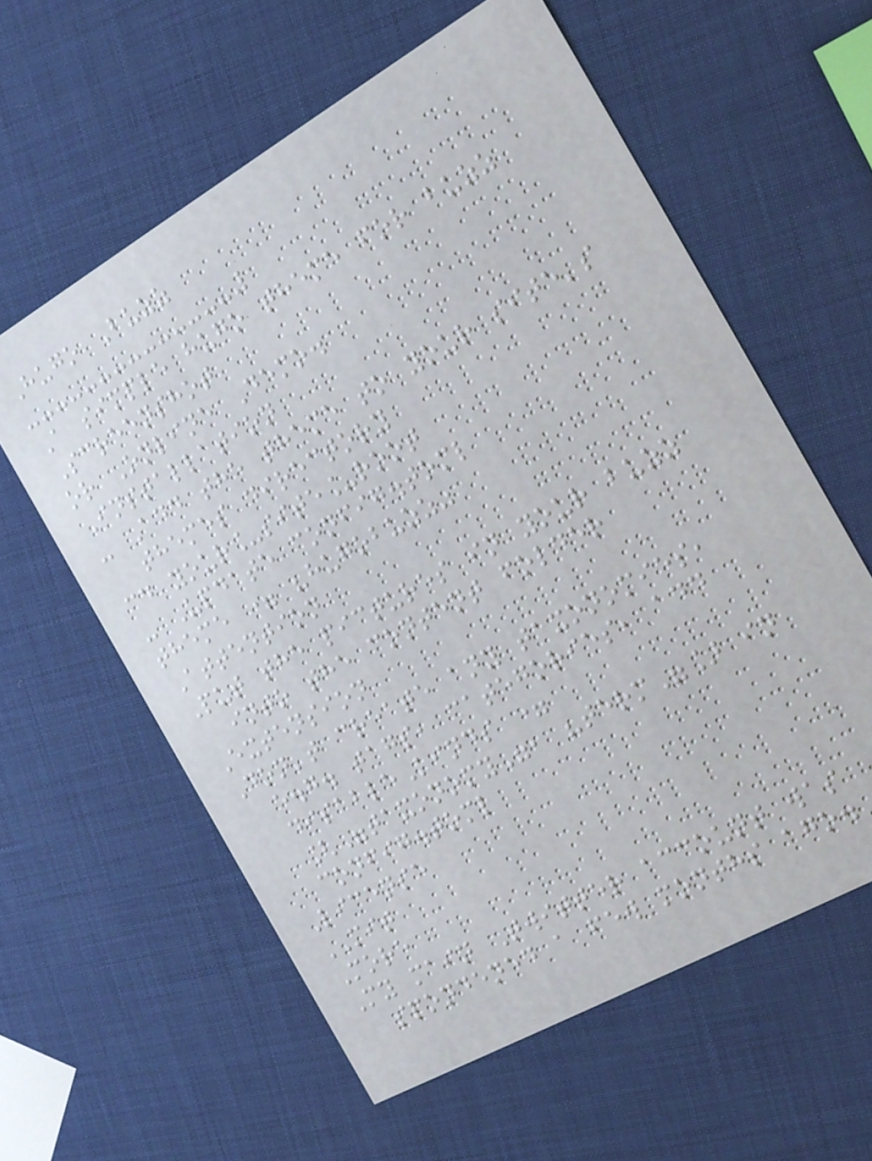Hugo Buzz
A simple hugo theme for buzz
Screenshot
or Online Demo.
Installation
- Add the theme to your site's
themes directory
cd your_site_root
- Update config.toml
theme = "hugobuzz"
Attention
Put the pictures in your buzz
into the content folder
Extension
Don't create any taxonomies,
e.g. tags, categories, add
disableKinds =
["taxonomy", "term"] in
config.toml
License
MIT
More
My main Twitter account was
spondened a few months ago.
